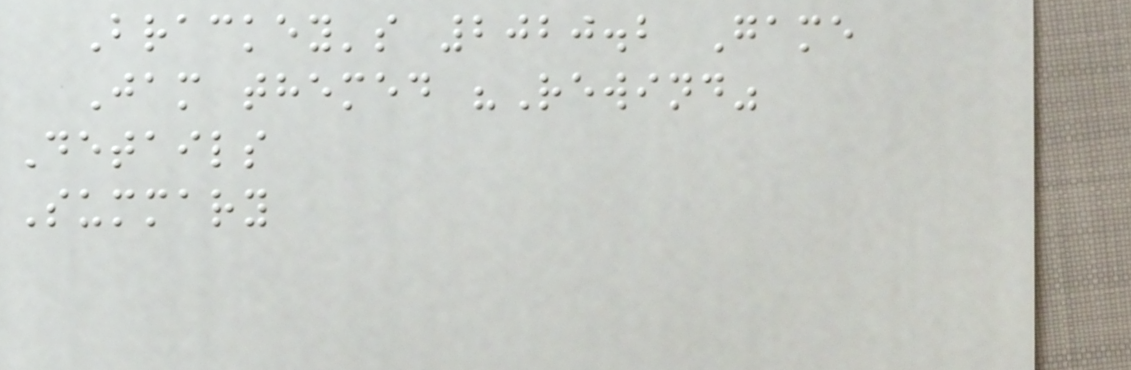Brackey's 2020.2 Game
Jam themed "Rewind"
Details
Summary
